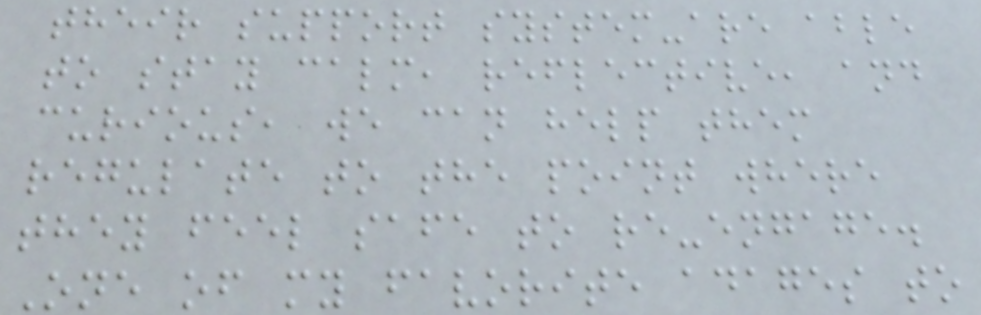their support system-are able
to stay calm, reflective, and
curious, we can help them
regulate to the point where
they feel safe to re-engage.
One of my favorite adages to
